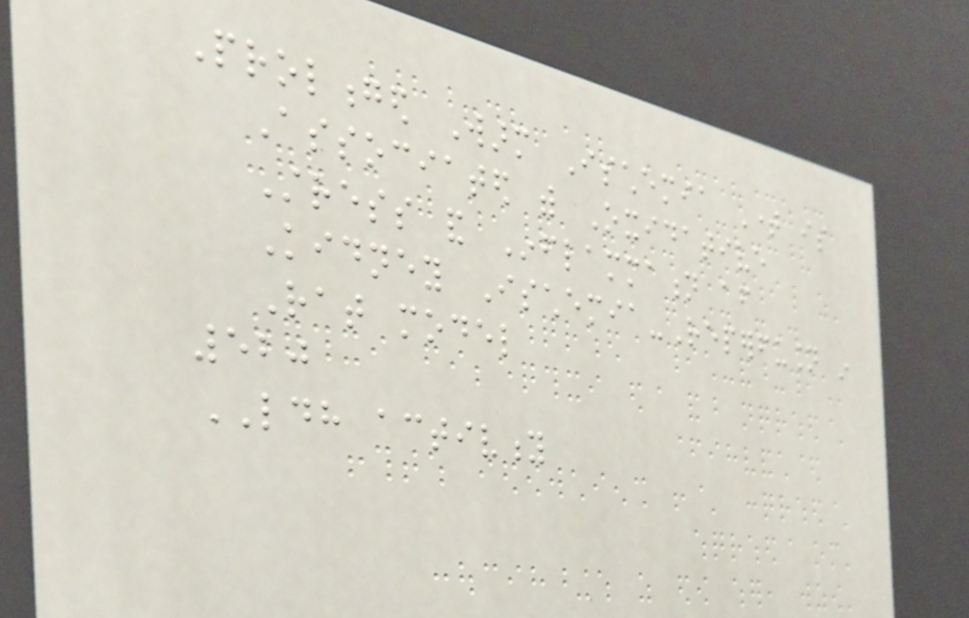Prolonged Warm Ischemia Time is
Associated with Oxidative
Stress and Inflammation after
Kidney Ischemia-Reperfusion in
Rat model
520
LDH activity
